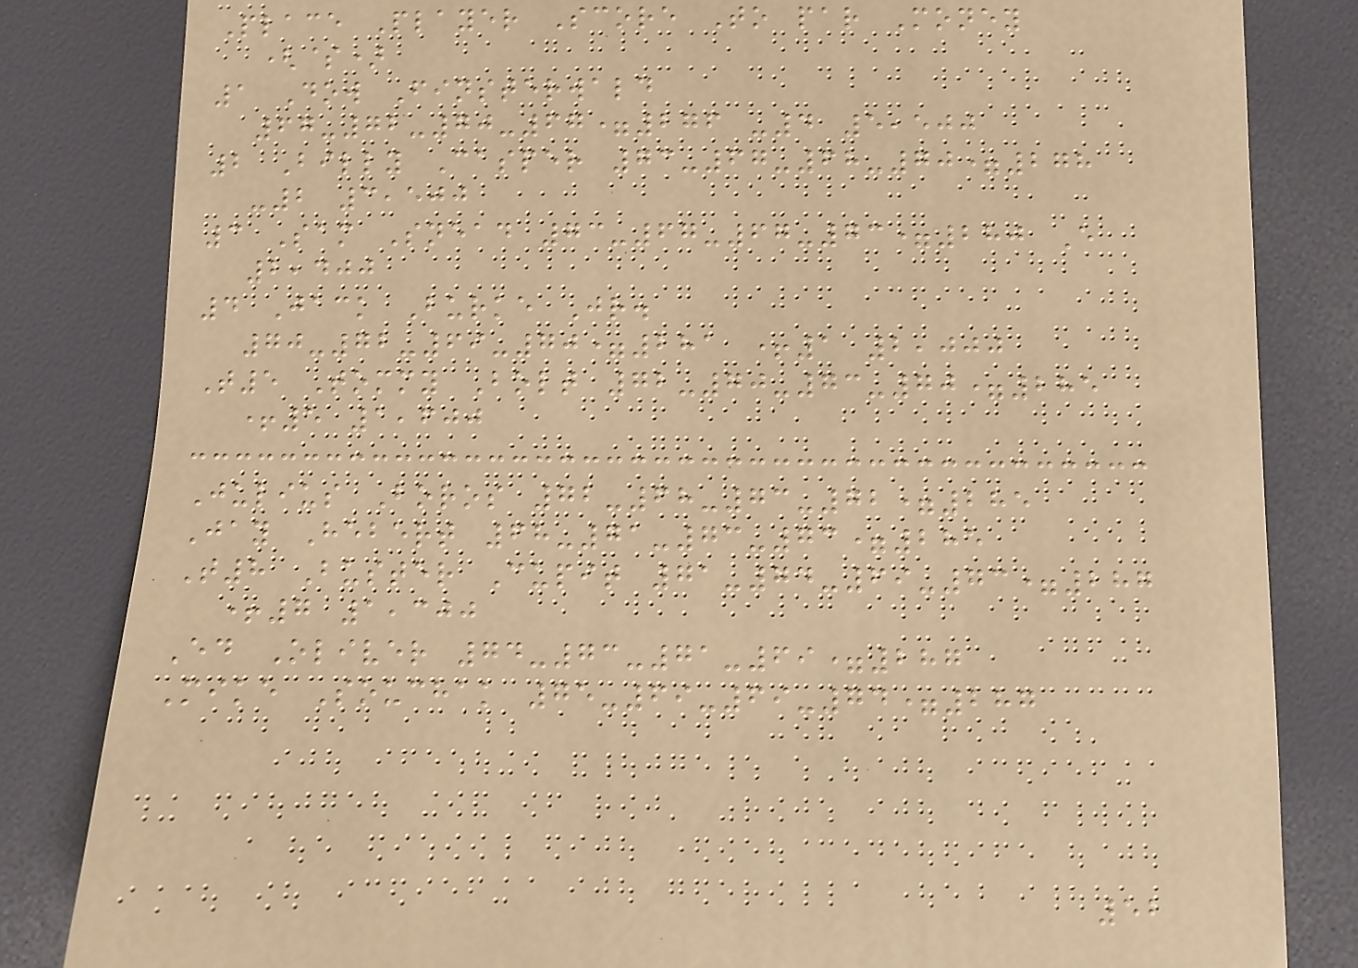Place Player Score To par Money
($)
1 Dow Finsterwald
67-72-70-67=276 -4 5,500
2 Billy Casper 73-67-68-70=278
-2 3,500
3 Sam Snead 73-67-67-73=280 E
2,400
4 Jack Burke Jr.
70-72-69-70=281 +1 2,000
T5 Tommy Bolt 72-70-73-70=285
+5 1,600
Julius Boros 72-68-73-72=285
Jay Hebert 68-71-73-73=285
T8 Buster Cupit 71-74-69-73=287
+7 1,300
Ed Oliver 74-73-71-69=287
Mike Souchak 75-69-69-74=287
52
